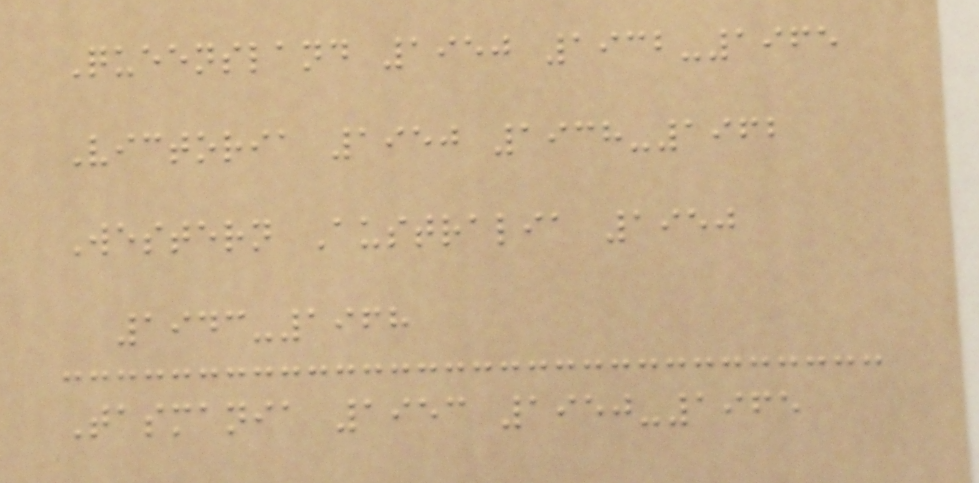Queensland 1950 1932-1965
Victoria 1950 1938-1962
Western Australia 1950
1943-1968
Tasmania 1953 1950-1965
